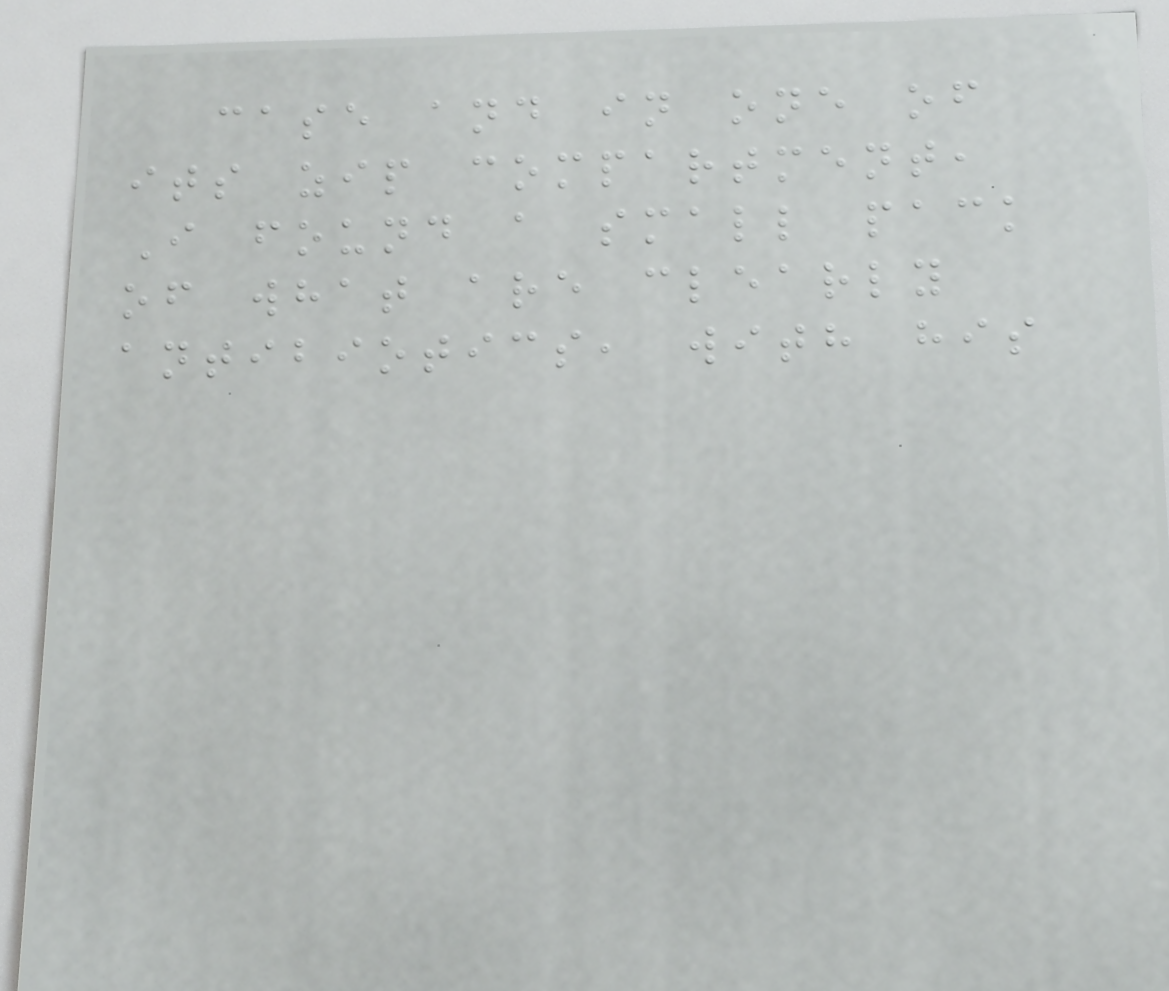case and in one of
its zip compartment,
I found a small pack
of what are clearly
antibiotics, with his
